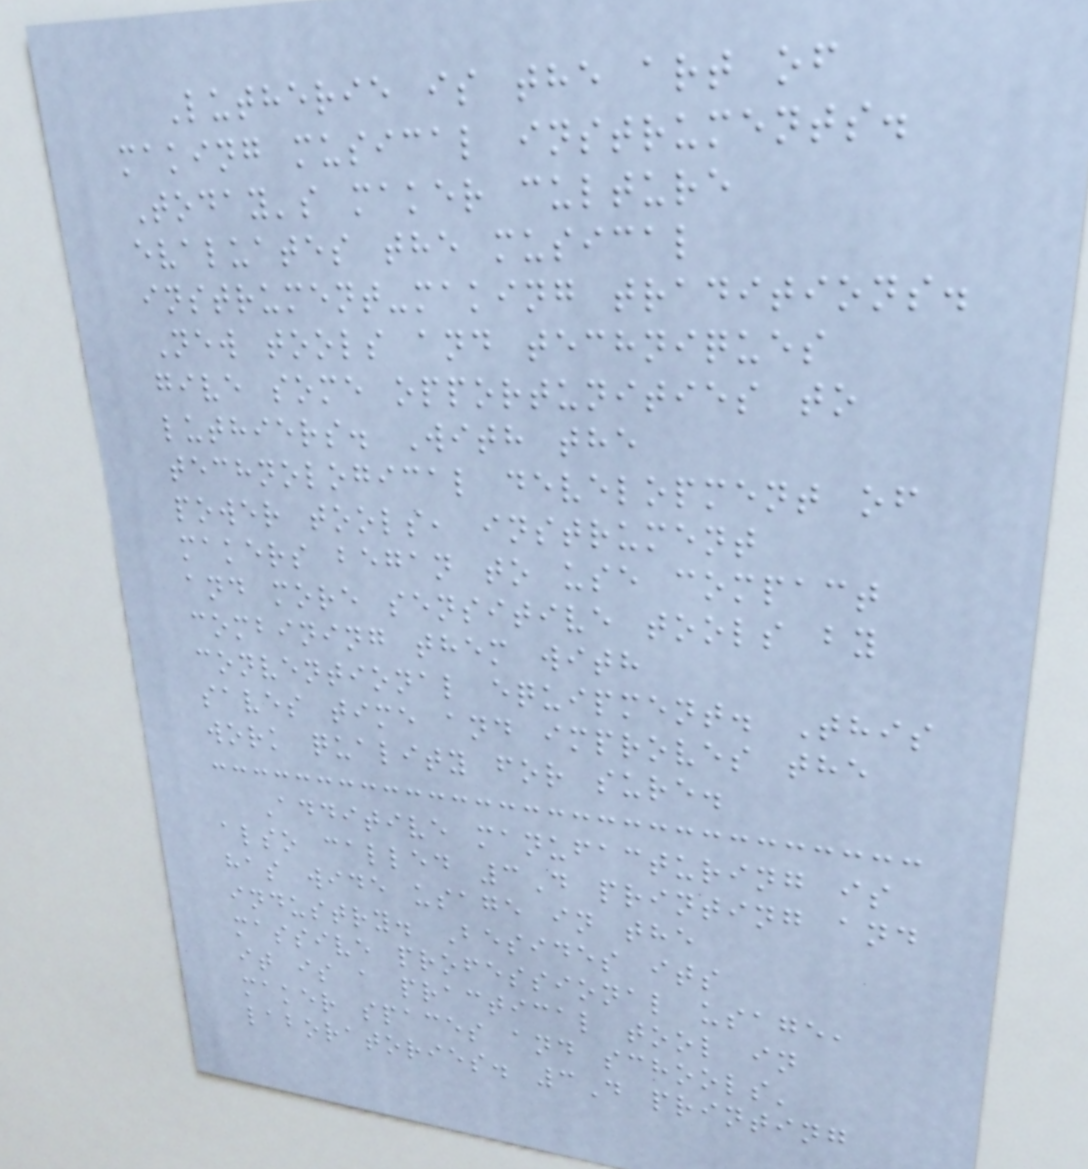Lutherie is the art of
making musical instruments.
Today's maker culture
evaluates the musical
instrument-making traditions.
New tools and techniques
give some opportunities to
luthiers. With the
technological development of
power tools, instrument
makers began to use compact
and more sensitive tools by
combining them with
conventional equipment. This
saves time and improves the
work quality for sure.
Additive manufacturing is
also called 3D printing and
has wide usage in the
industry. Besides its
massive professional usage,
it is a practical tool in
maker spaces and schools'
laboratories. 3D printing
